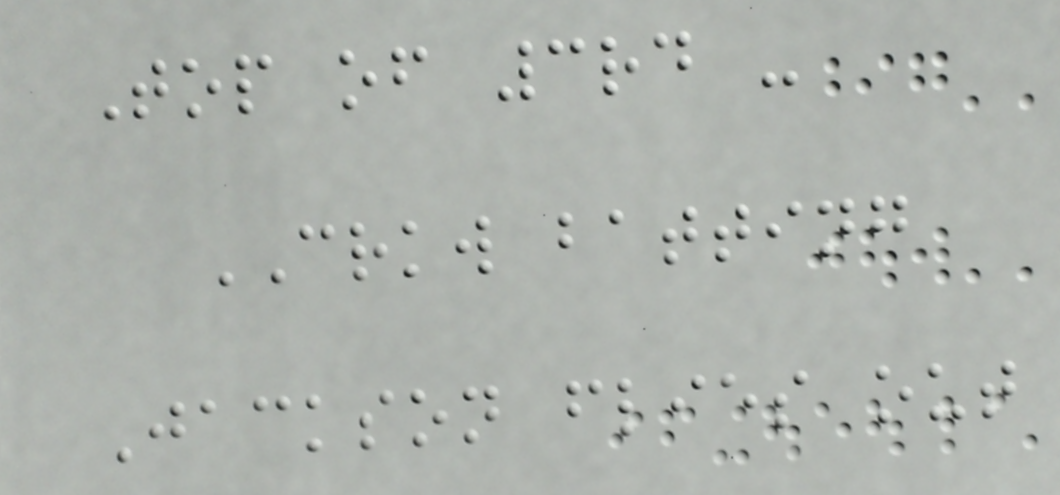Top of 3rd -
CRKW batting
Jackson flies out
